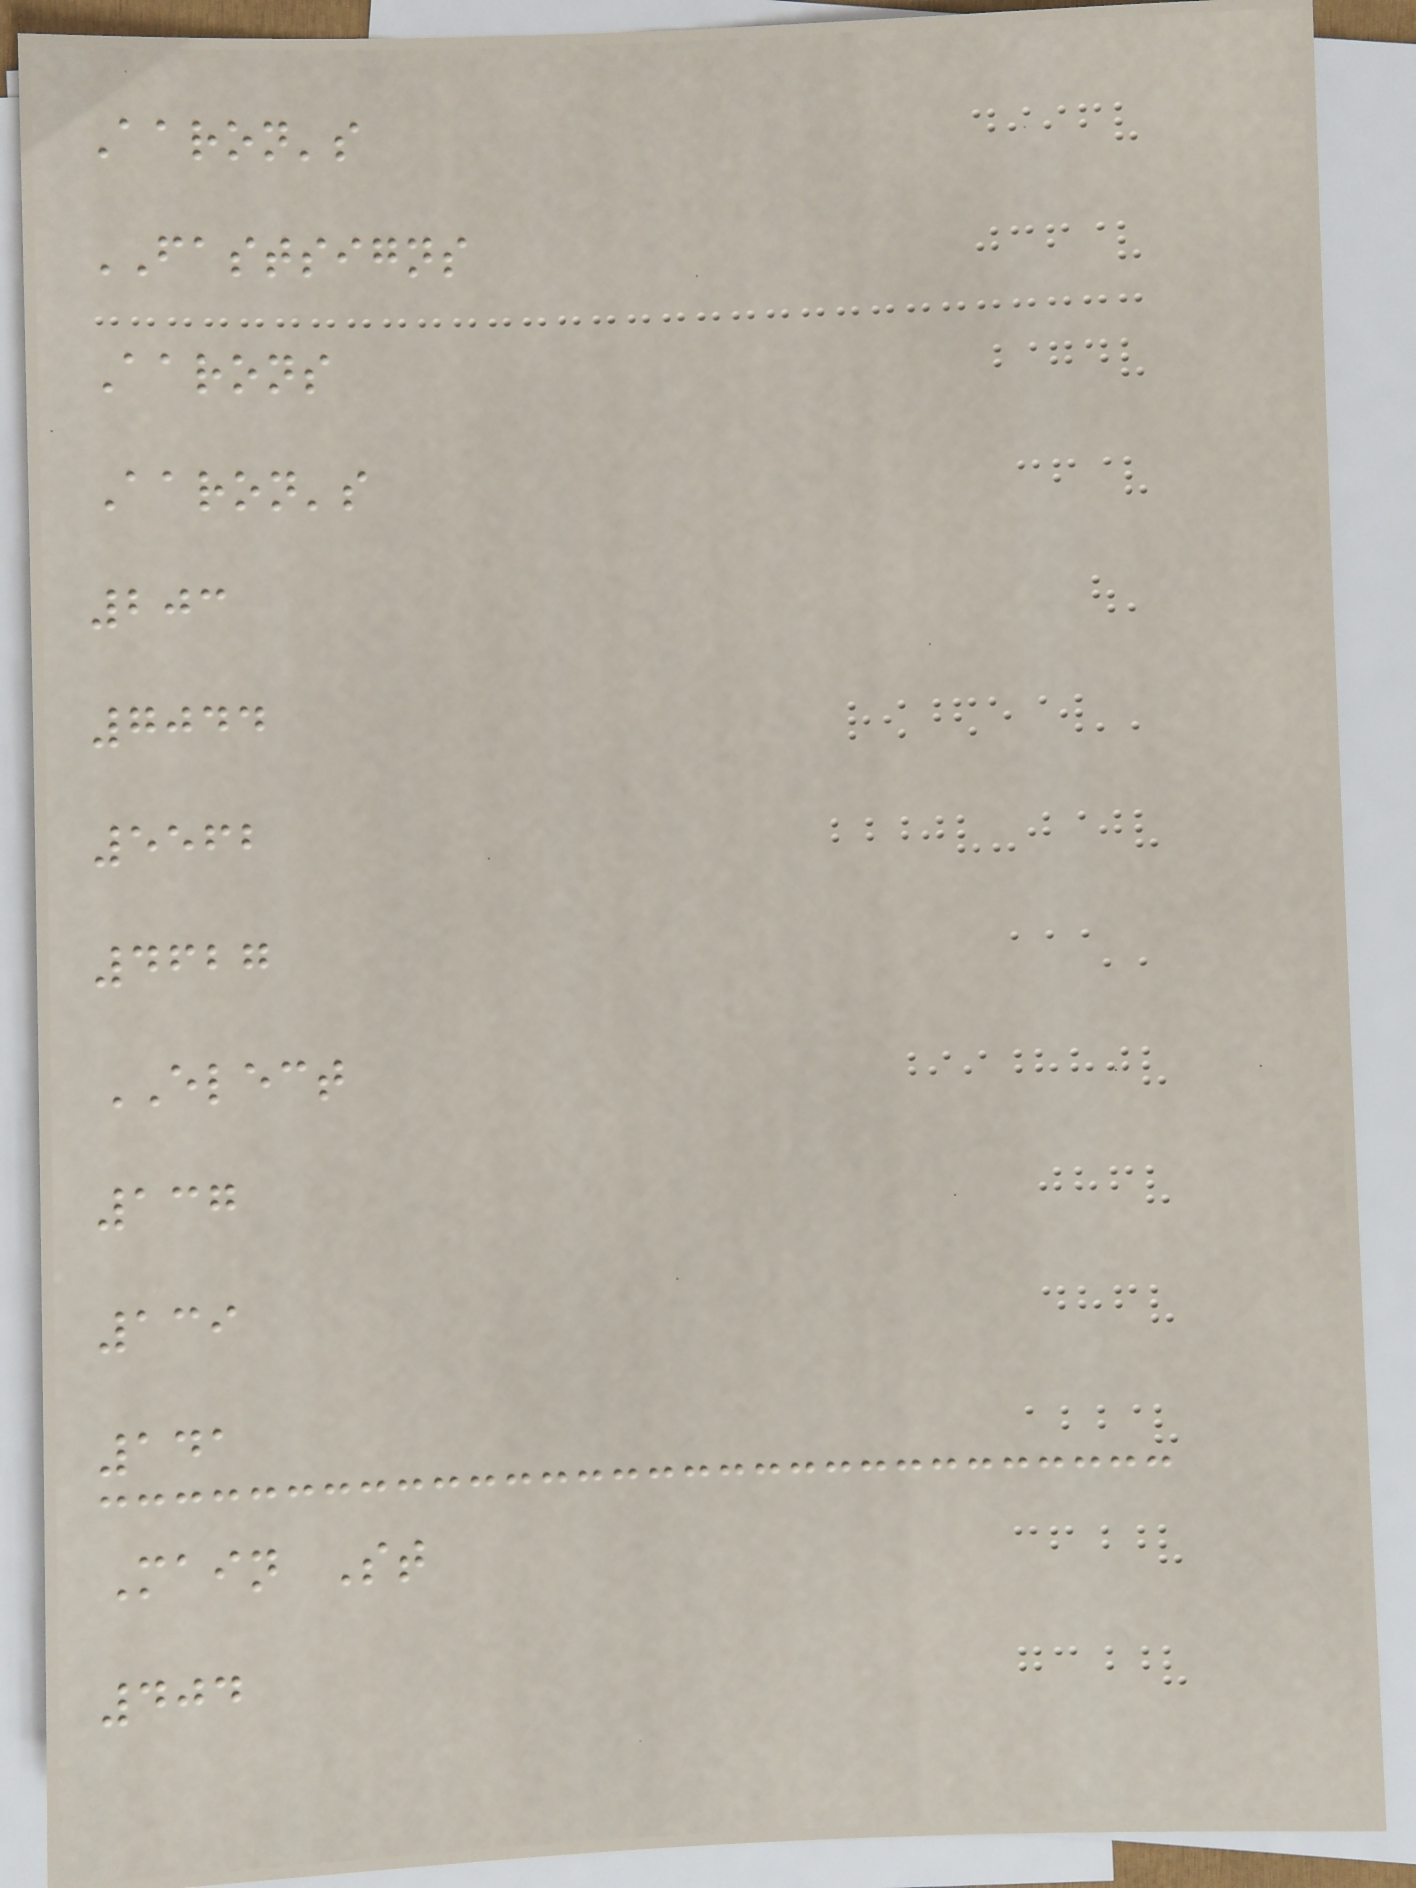Aaron's
FASTSIGNS
Aarons
Aaron's
203
7044
5562
4627
ELECT
137
139
141
Main St
404
